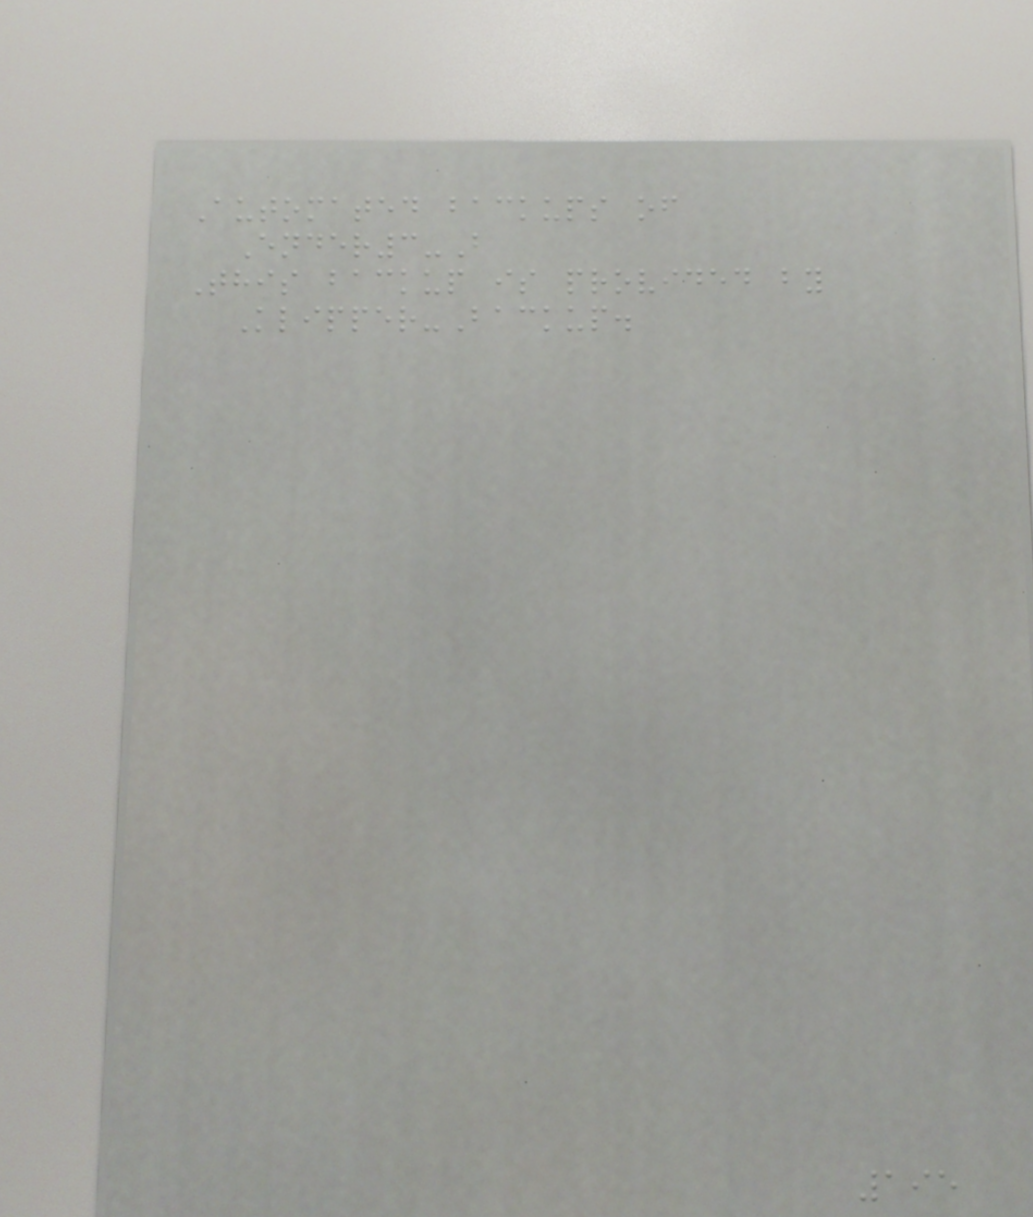Automated backups of
Ender3-B
This backup is provided by
Klipper-Backup.
195
